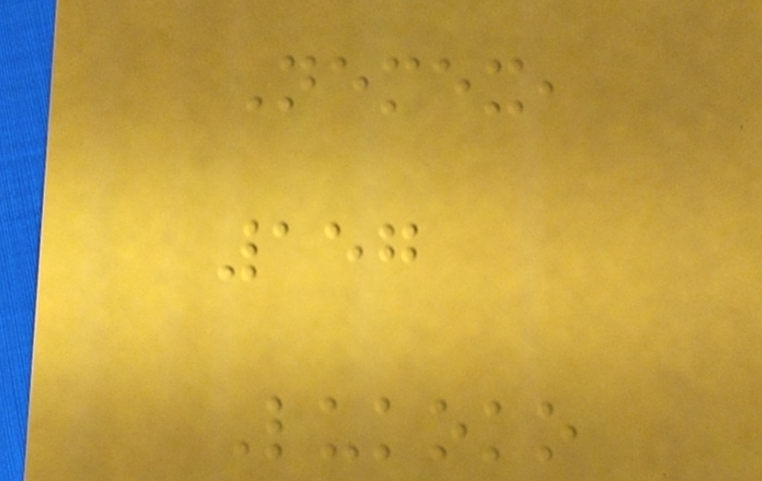Nemex,
157
Lukoko
